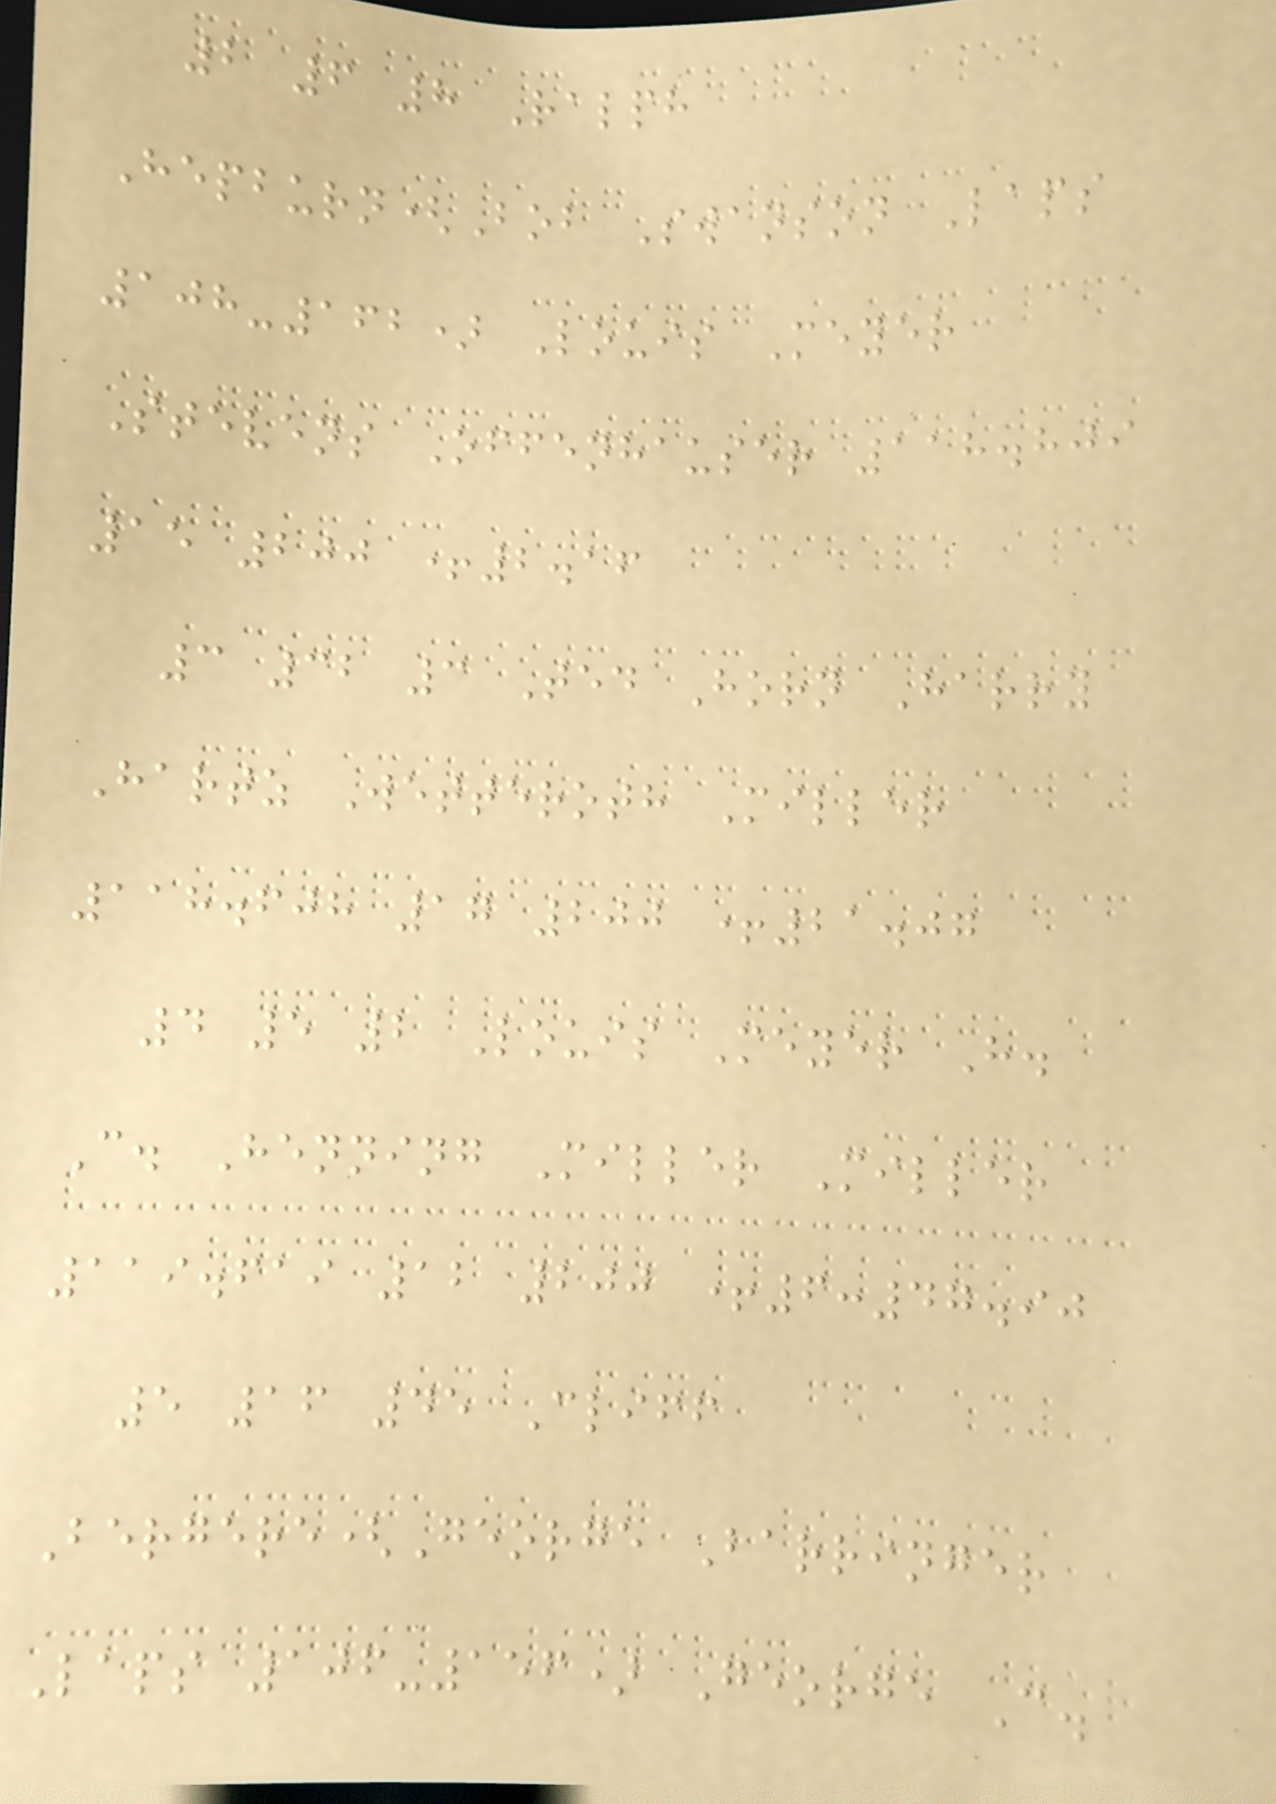2 6 8 Ralph
Hepburn(Bob Swanson Laps
108-162) Louis Meyer
Stevens Offenhauser 118.809
15 200 +2.16
3 32 3 Ted Horn Harry
Hartz Wetteroth Miller
118.608 17 200 +21.07
4 5 2 Louis Meyer H.
C. Henning Miller Miller
119.619 12 200 +6:47.90
5 16 45 Cliff
Bergere(George Barringer
Laps 106-156) George C.
